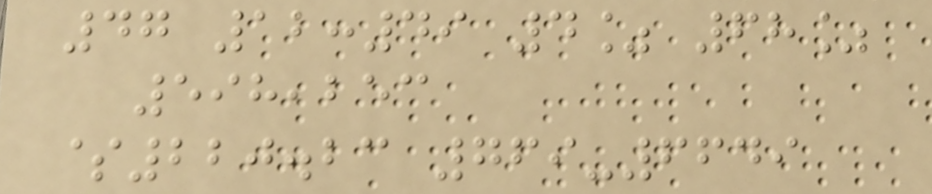47 12:49 4% 68%
598,253
$220.23 769-6649
